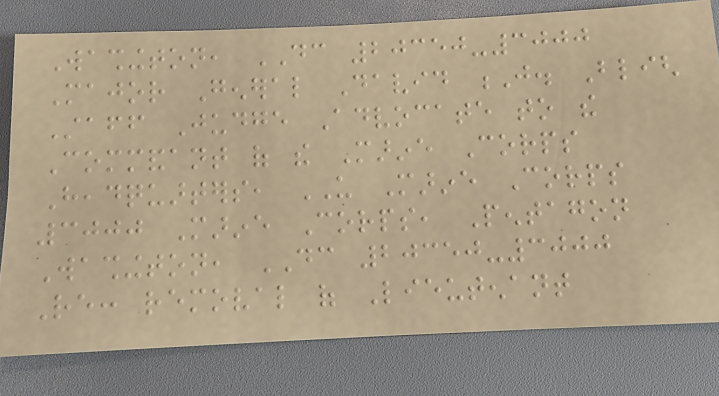Washington, DC 20350-3000
Major General David J. Bligh
Staff Judge Advocate to the
Commandant of the Marine Corps
Headquarters, US Marine Corps
3000 Marine Corps, Pentagon
Washington, DC 20350-3000
Re: removal of Lieutenant
